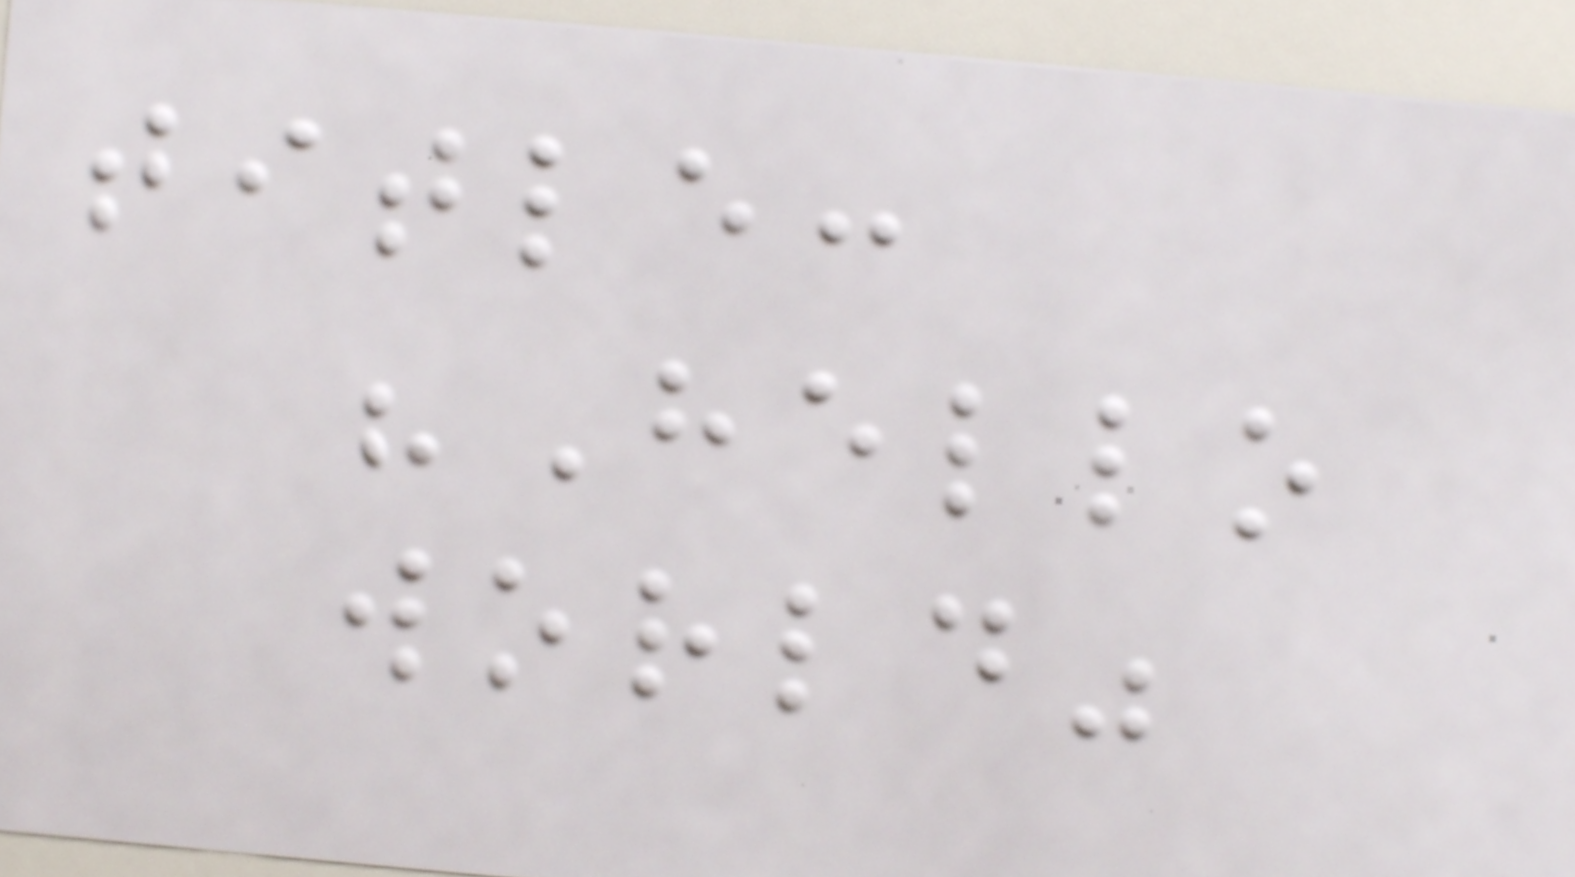title:
"Hello
world"
